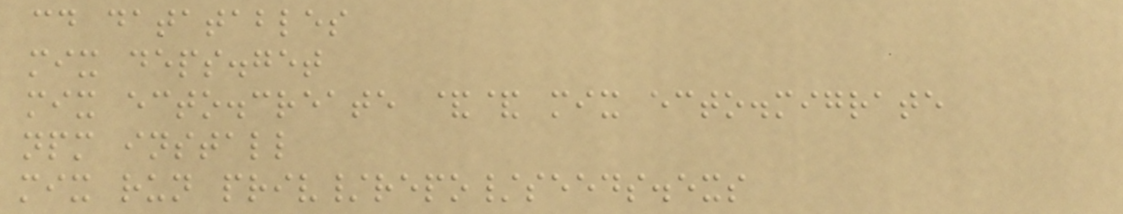cd datatables
mix deps.get
mix ecto.create && mix ecto.migrate
npm install
mix run priv/repo/seeds.exs
